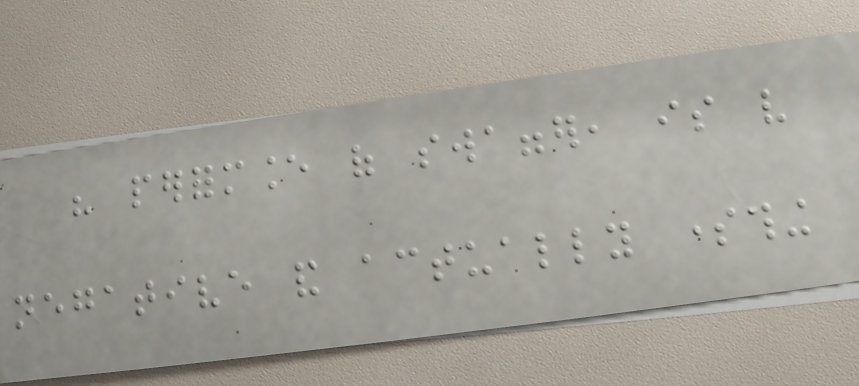his performance of swagger, is very
negative and actually something
